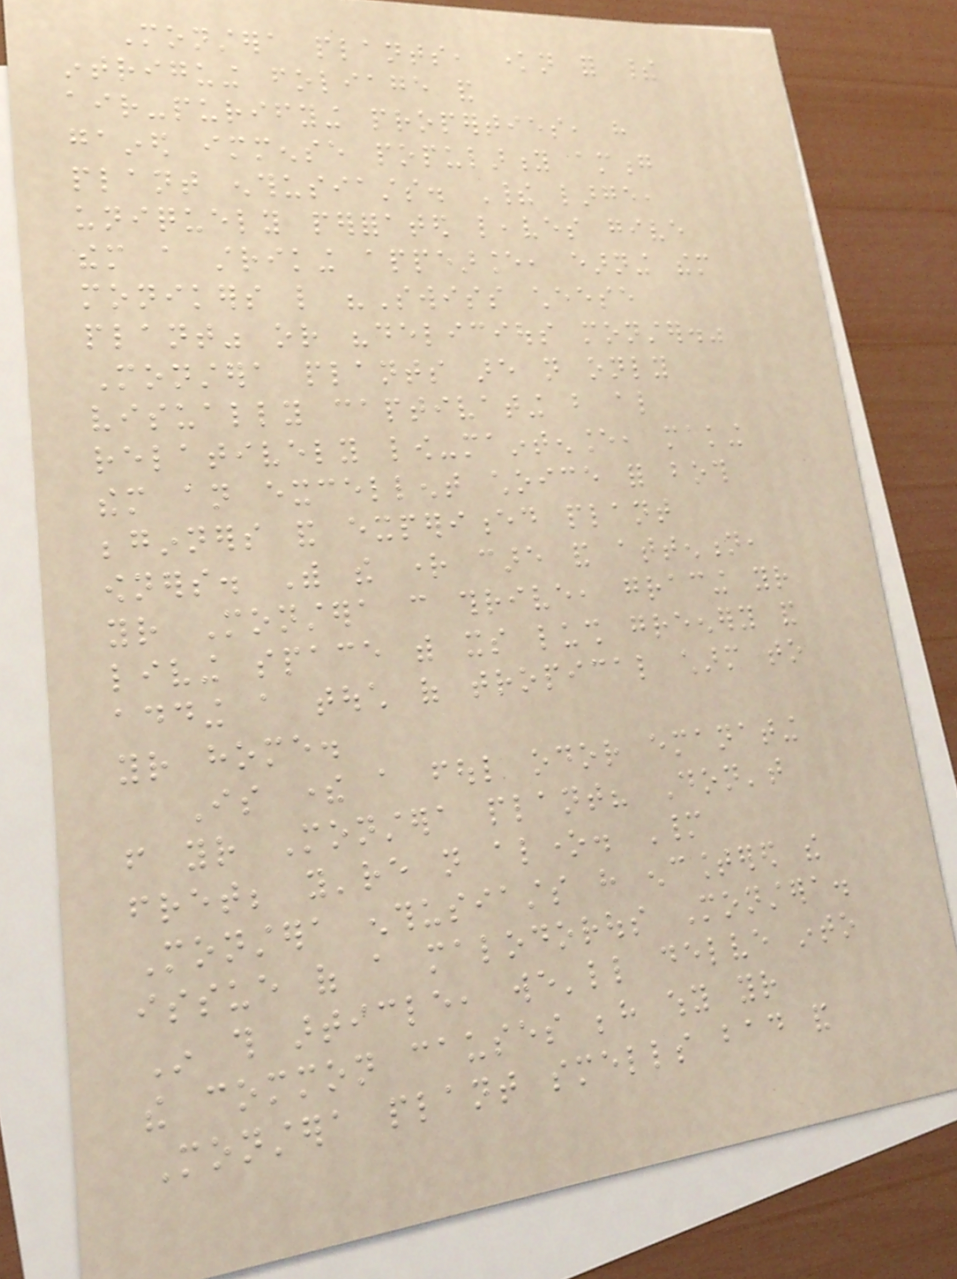Monstera plants, known for their
intriguing foliage and
air-purifying properties, have
gained immense popularity among
plant enthusiasts. Their large,
uniquely perforated leaves give
them a striking appearance, earning them
monikers like "Swiss cheese
plant" or "delicious monster."
Monstera plants are not only
visually captivating but also
relatively low-maintenance, making
them an excellent choice for both
beginners and experienced plant
owners. With the right care and attention,
your Monstera can thrive, gracing your
living space with its lush greenery and
adding a touch of tropical charm to
your home.
Is there a foul odor emanating
from your Monstera plant? Don't
fret; you're not alone. Many
Monstera enthusiasts have encountered the
issue of a malodorous Monstera.
In this article, we'll delve into
the common causes behind why your
Monstera plant smells bad and
